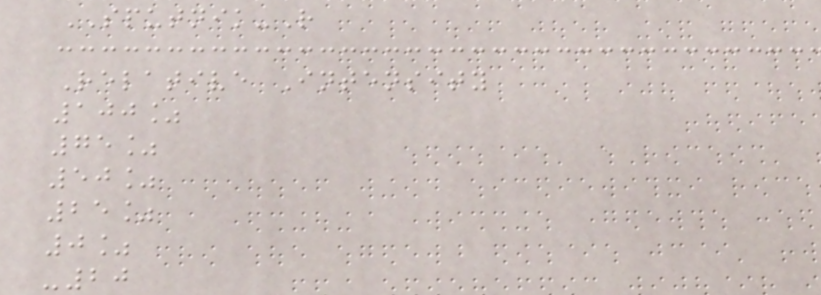SPUTNIK-R
Relative Intensity
100%
75%
50%
25%
0%
-20
